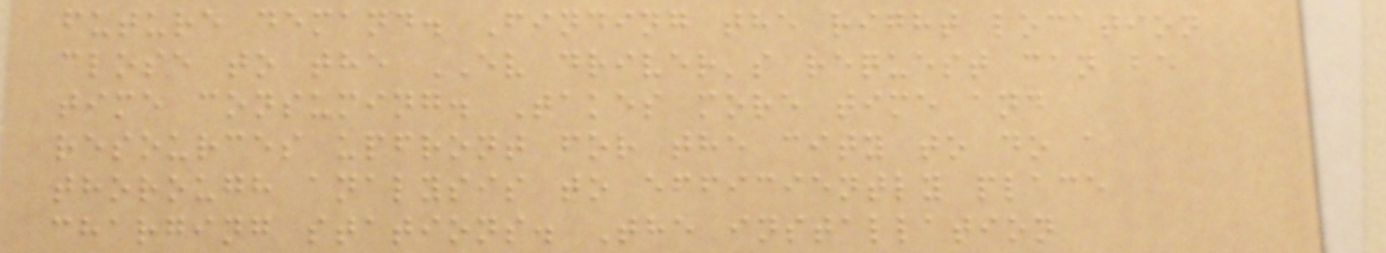future demand. Finding the right location
close to the EV driver's request can be
time consuming. Takes more time and
resources upfront for the city to do a
thorough analysis to efficiently place
charging stations. The installation
